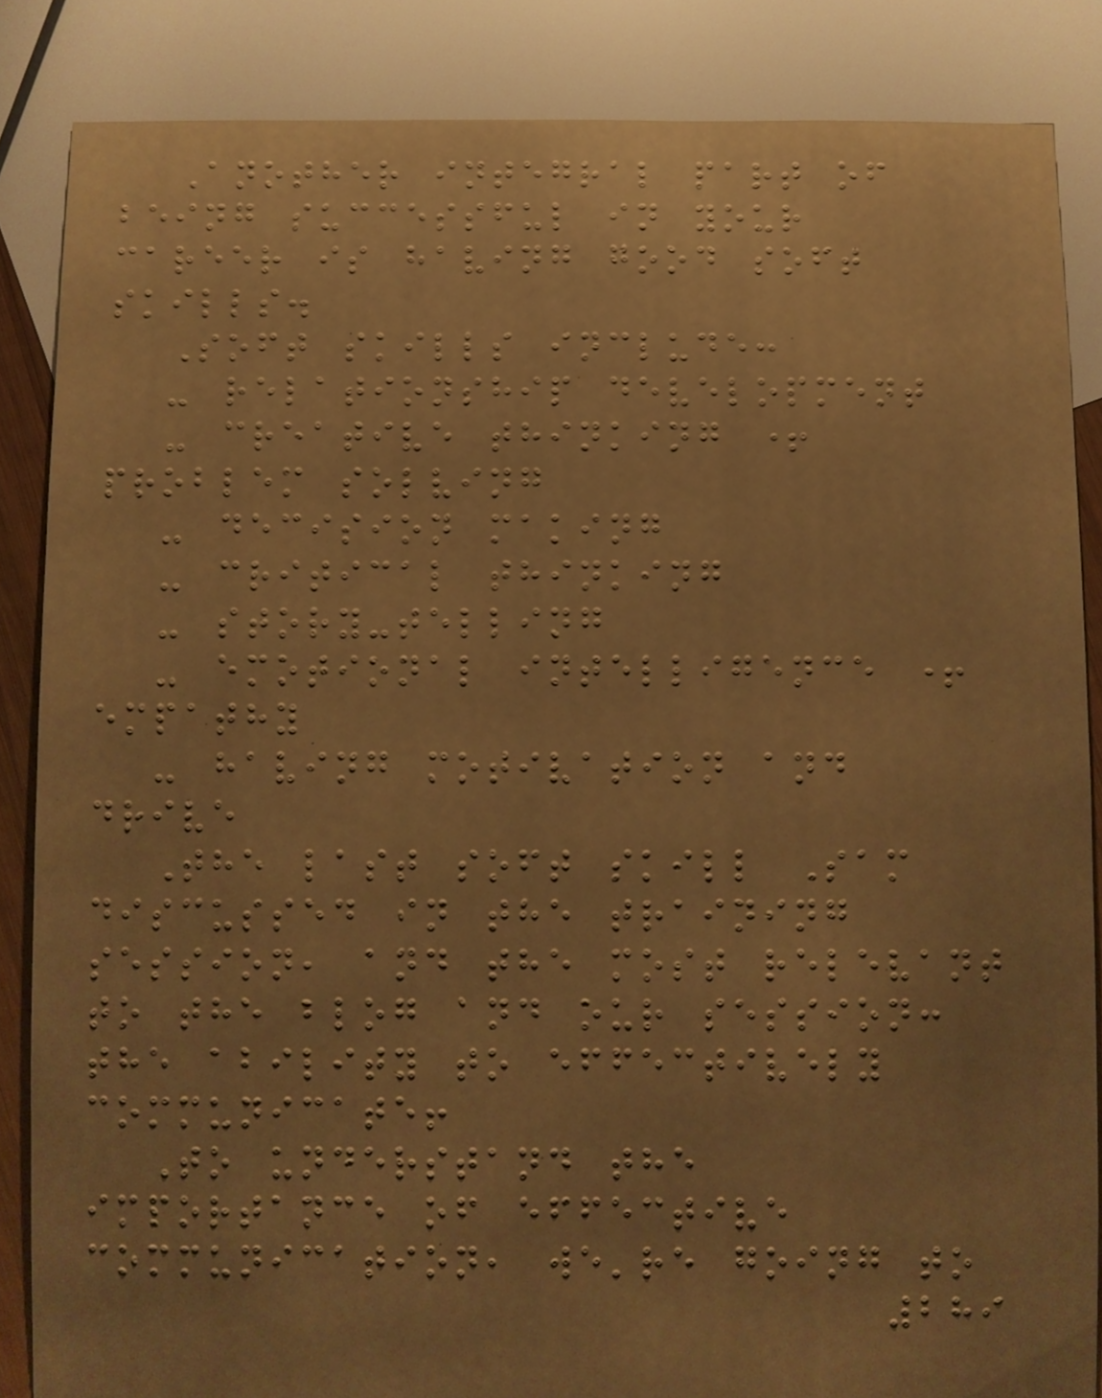Another integral part of
being successful in your
career is having good soft
skills.
Soft skills include:
- relationship development
- creative thinking +
problem solving
- decision making
- critical thinking
- story-telling
- emotional intelligence +
empathy
- having motivation and
drive
The last soft skill Sam
discussed in the training
session, and the most relevant
to the blog and our session:
the ability to effectively
communicate!
To understand the
importance of effective
communication, we're going to
289
